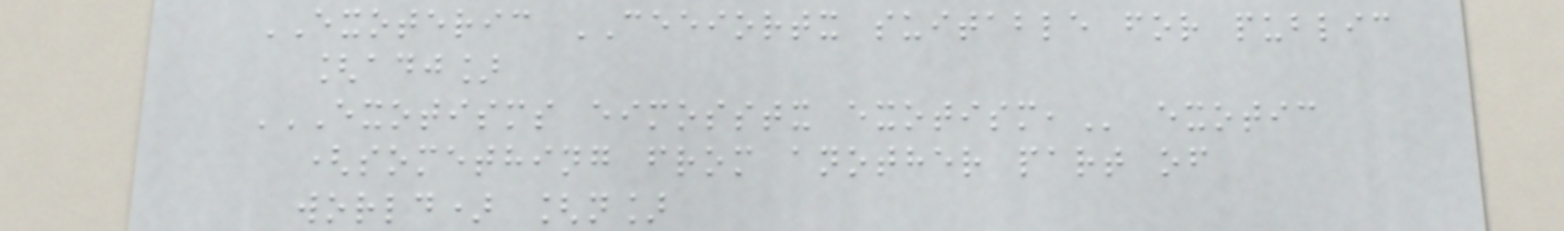EXOTERIC CEEIORTX suitable for public
[adj]
EXOTISMS EIMOSSTX EXOTISM, exotic
(something from another part of
world) [n]
